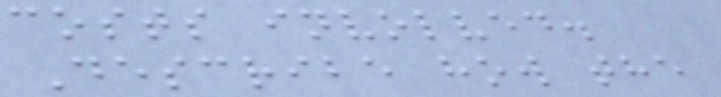costs involved.
Describe how the
